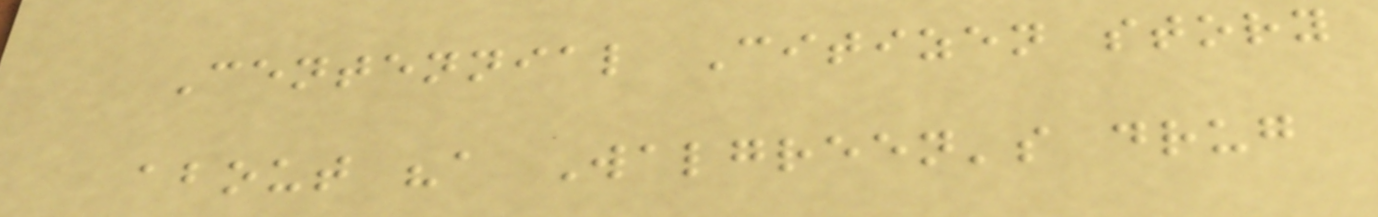Centennial Citizen story
about "a Walgreen's drug
